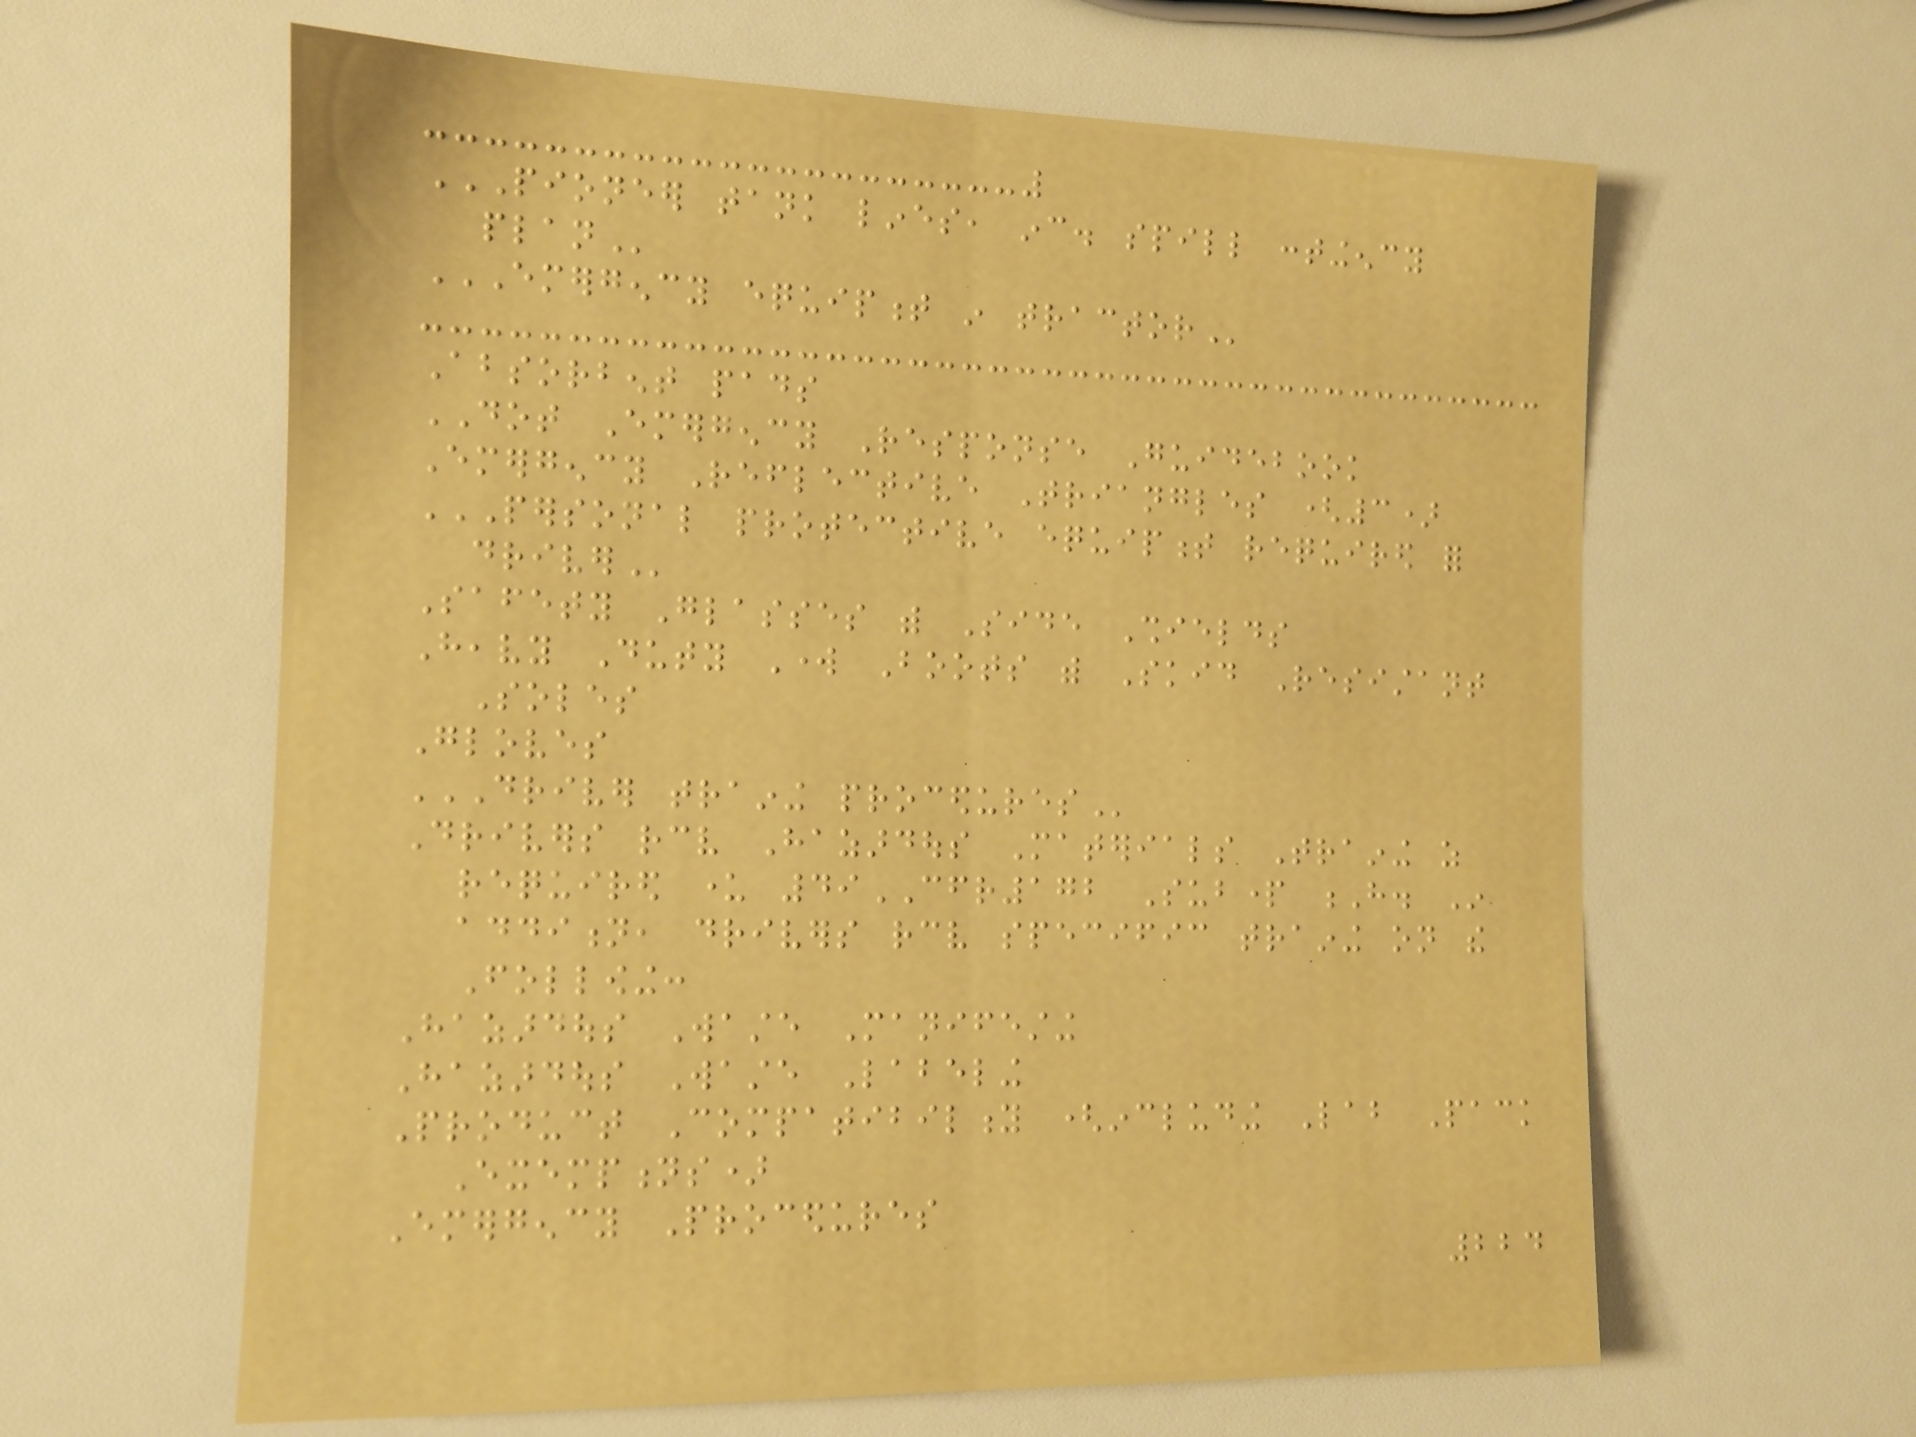PIONEER TANK LINES, INC. SPILL CONTINGENCY
PLAN
EMERGENCY EQUIPMENT IN TRACTOR
Absorbent pads
DOT Emergency Response Guidebook
Emergency Reflective Triangles (3)
PERSONAL PROTECTIVE EQUIPMENT REQUIRED FOR
DRIVER
Safety Glasses with Side Shields
Heavy Duty Work Boots with Skid Resistant
Soles
Gloves
DRIVER TRAINING PROCEDURES
Drivers receive Hazardous Materials Training as
required under 49CFR172 Subpart H. In
addition, drivers receive specific training on the
Following:
Hazardous Waste Manifesting
Hazardous Waste Labeling
Product Compatibility (including Lab Pack
Exemptions)
Emergency Procedures
224
